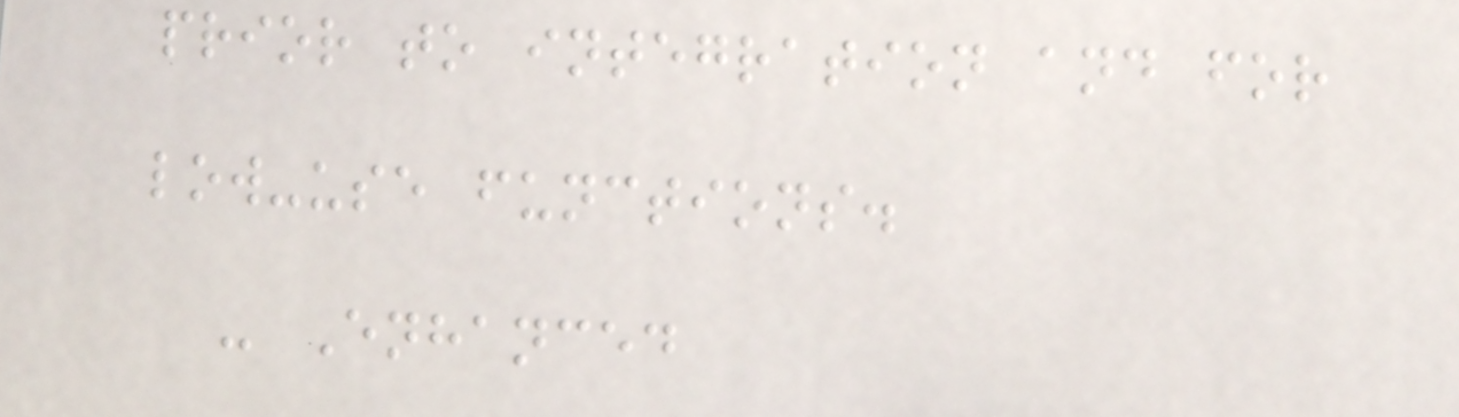prior to integration and for
low-use functions.
- Enhanced
